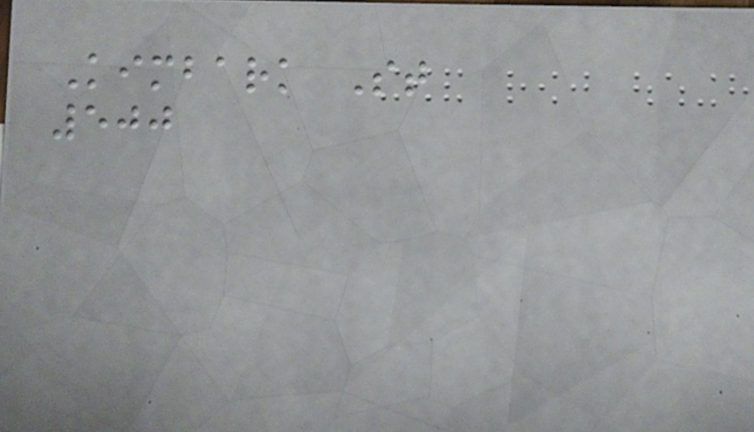Kimbark St
500
